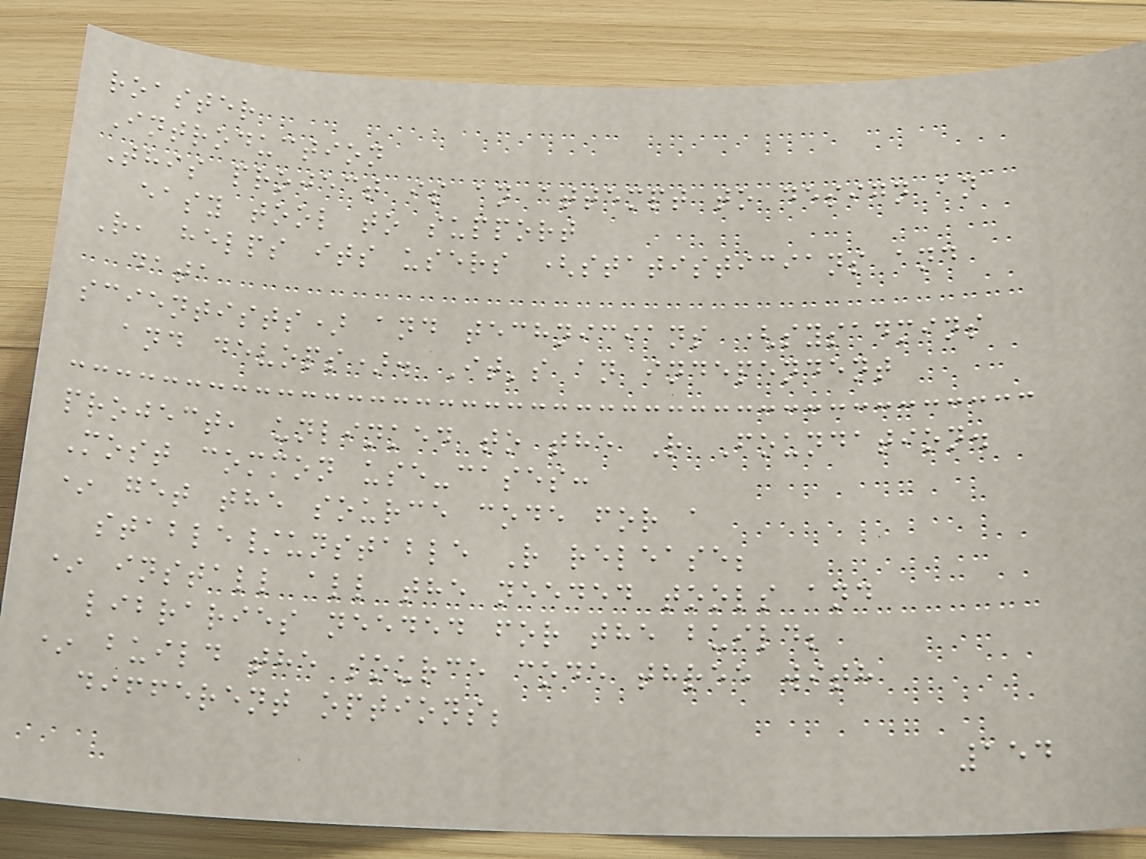roaster
Introduction
This project is an attempt to design an
easy tool to support
R, helps its users (statisticians and
data
scientists) and technicians (sysadmins
and devops). It's an independent
project, unlinked to the R Foundation.
Most common use-cases:
* get the source code for a
stable/unstable R release;
* install all the needed tools and
libraries needed for the build;
* build the source code three with
different options;
154
